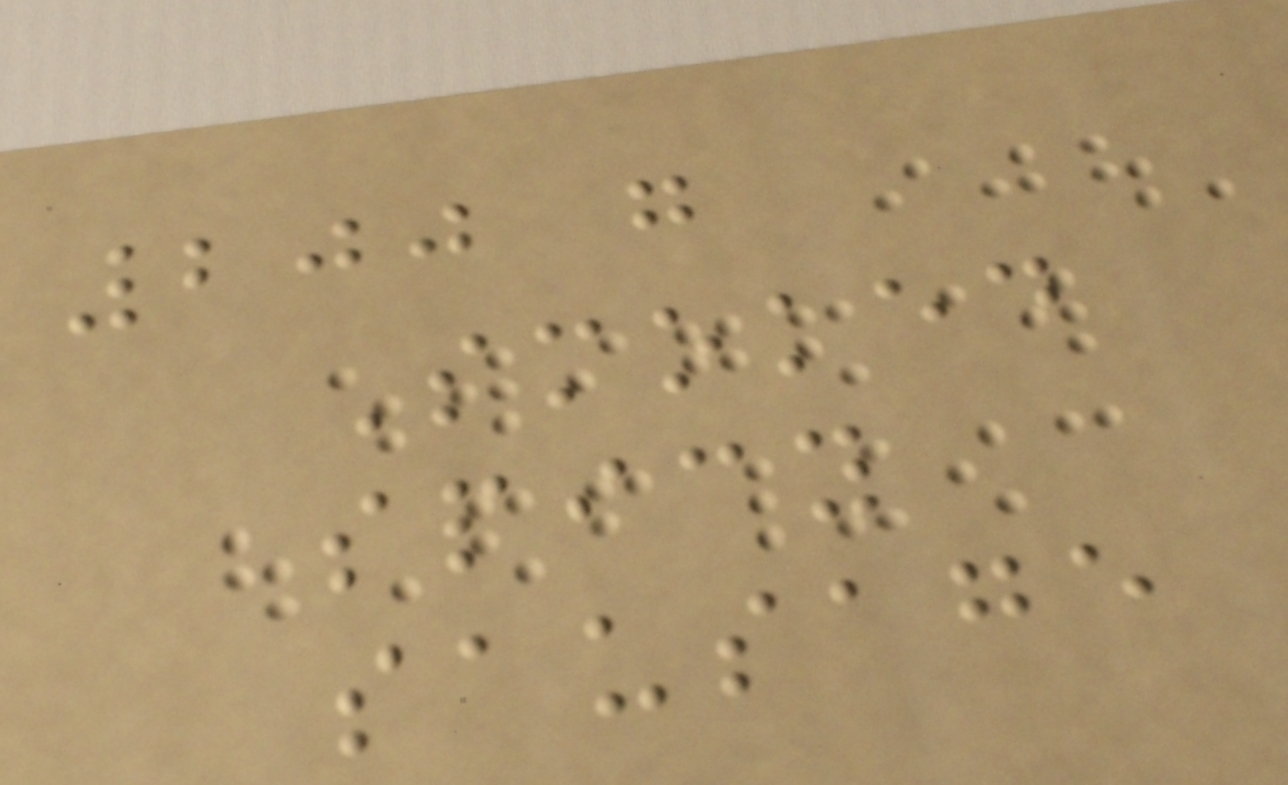200 g
Smoked
spicy
sausage
